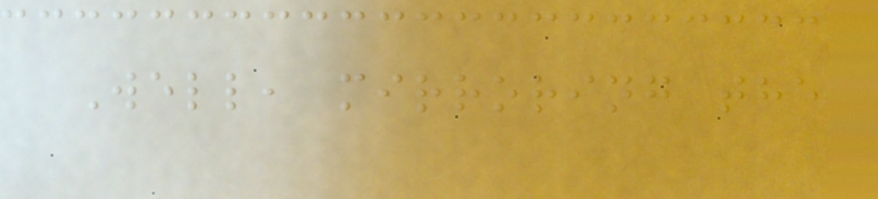Well, mirroring the
